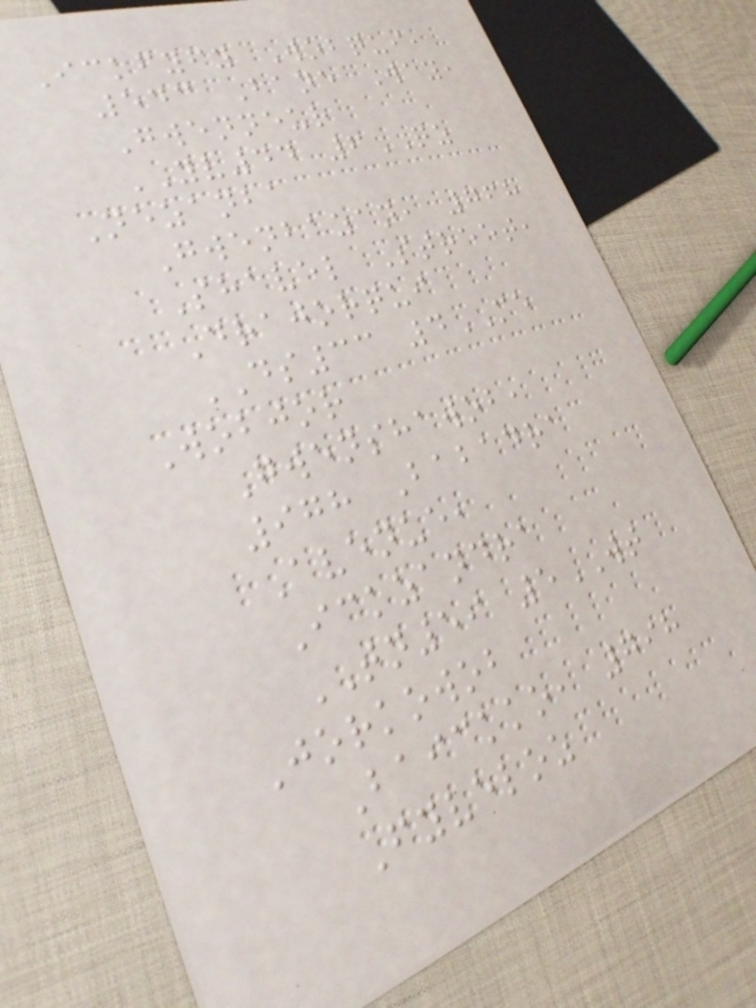Ickfyfy Wobqui,
543 Bane Way,
Gwenneur
YV44 6QZ
Nezanba
Gwenbazan, 768
Shavel Street,
Drajorqui
DS33 4ME
Wobjor
Gwenshawob,
978 Babadra
Avenue,
Ickzandra
TN59 5WT
Jorkowob
Baickko, 798
Fyveloz
